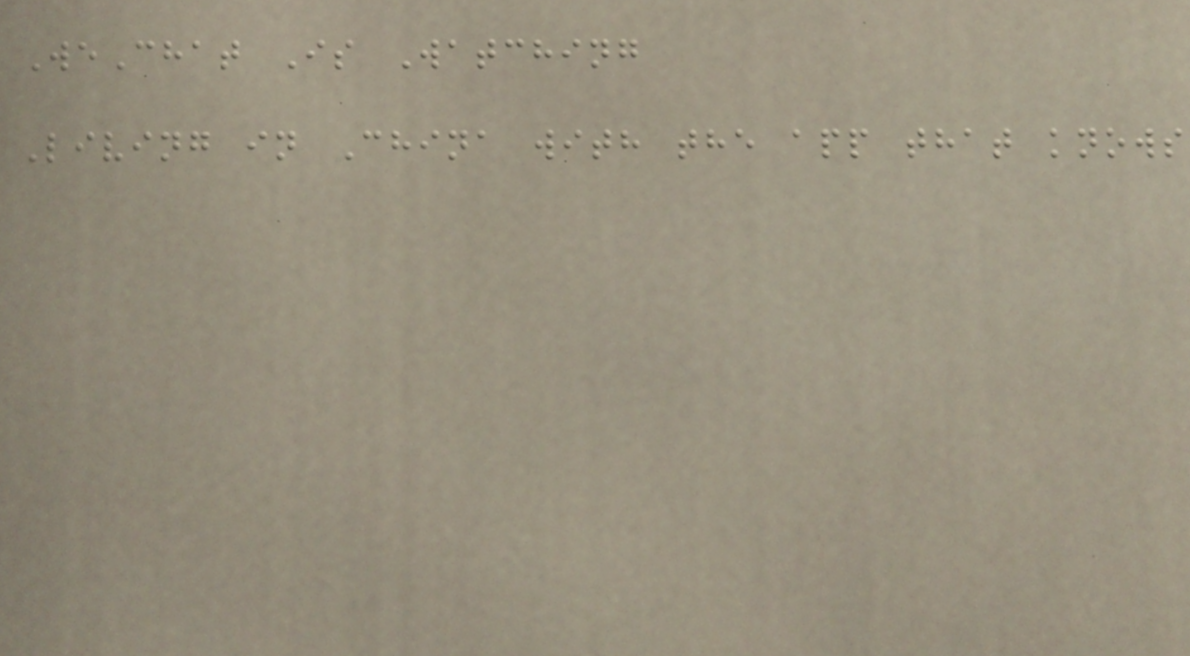WeChat Is Watching
Living in China with the app that knows
